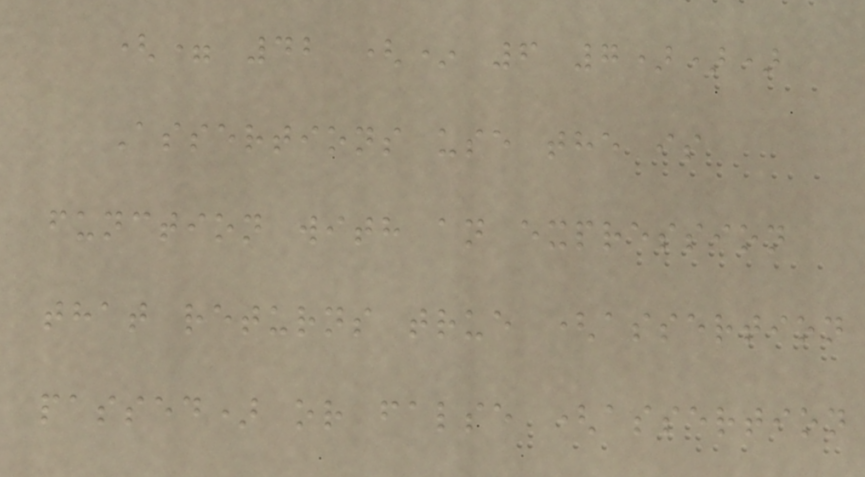(= 42 (* 6 7)))
Assertions use the is
function with an expression
that returns true (assertion
passed) or false (assertion
